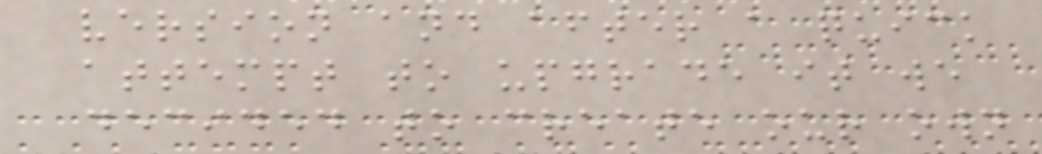version and after a quick
attempt to upgrade it we
decided to create our own
